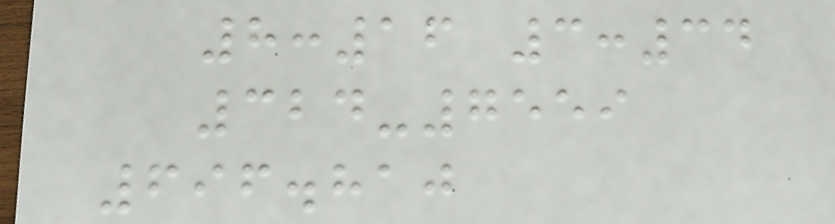8:16 3:34
324-7559
696.810
